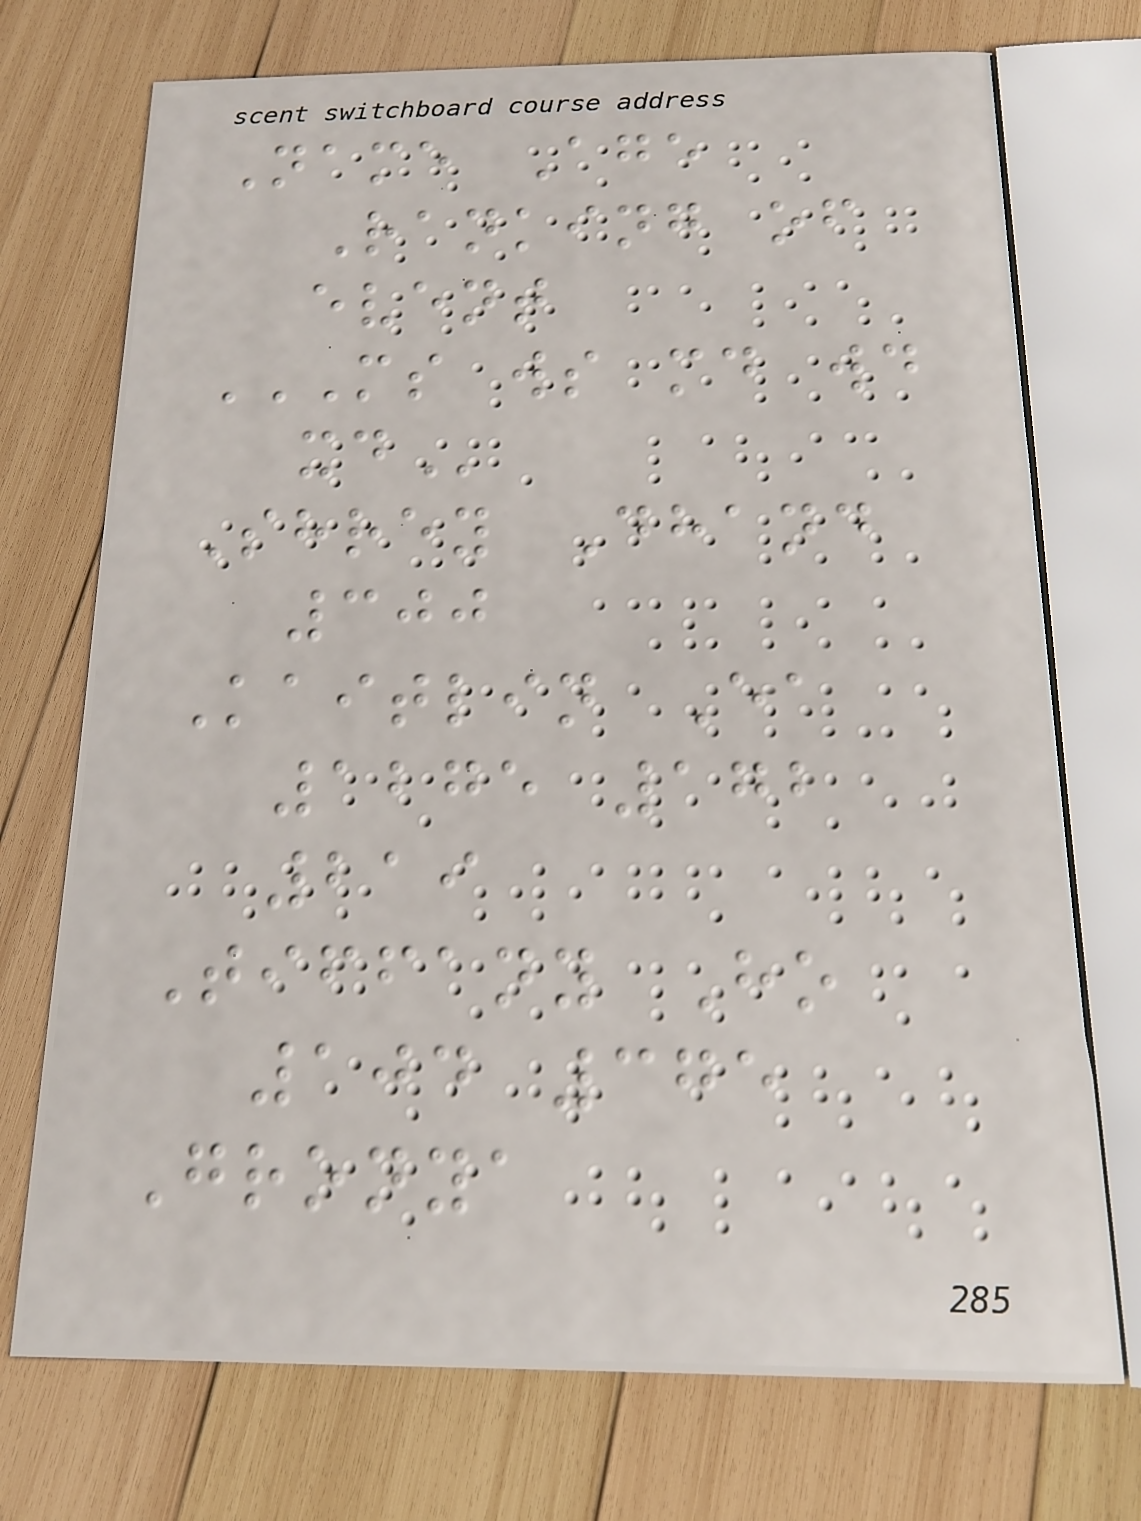Name Age
Ranking of
event
MS WS MD WD
XD
Shrey Dhand
300
Kaitlin Ea
1275 172
219
Tiffany Ho
104 375
Gronya
